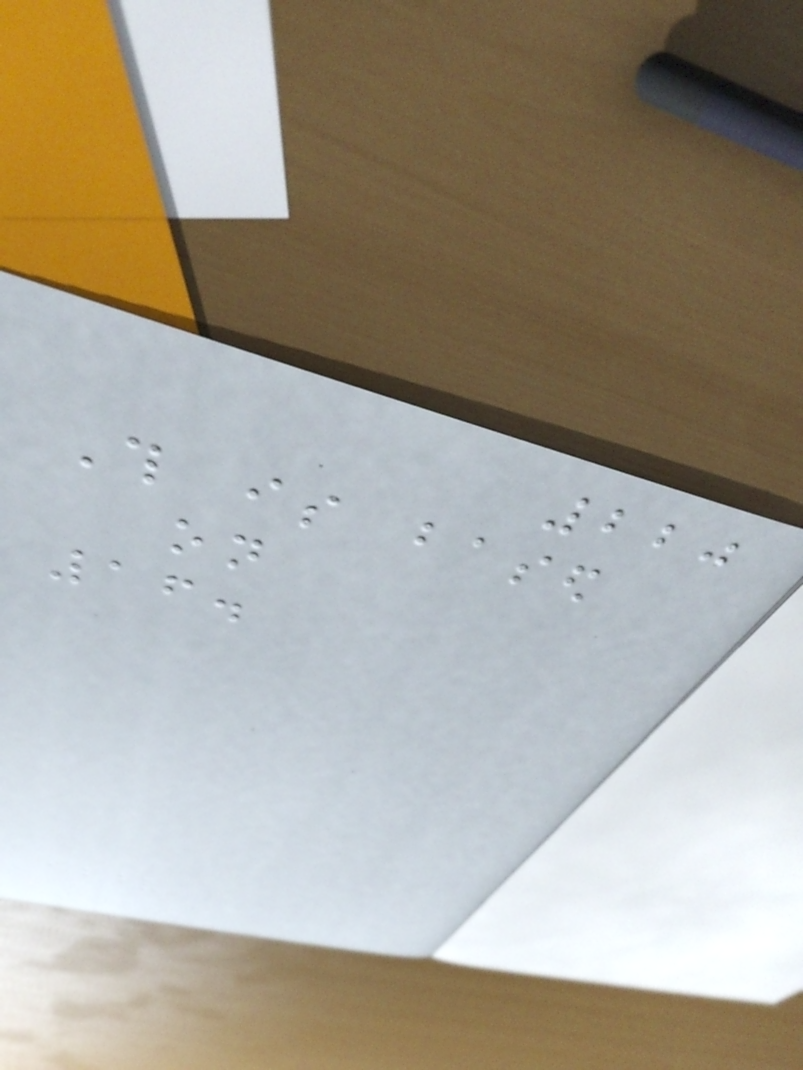220
This is based
on
16.
